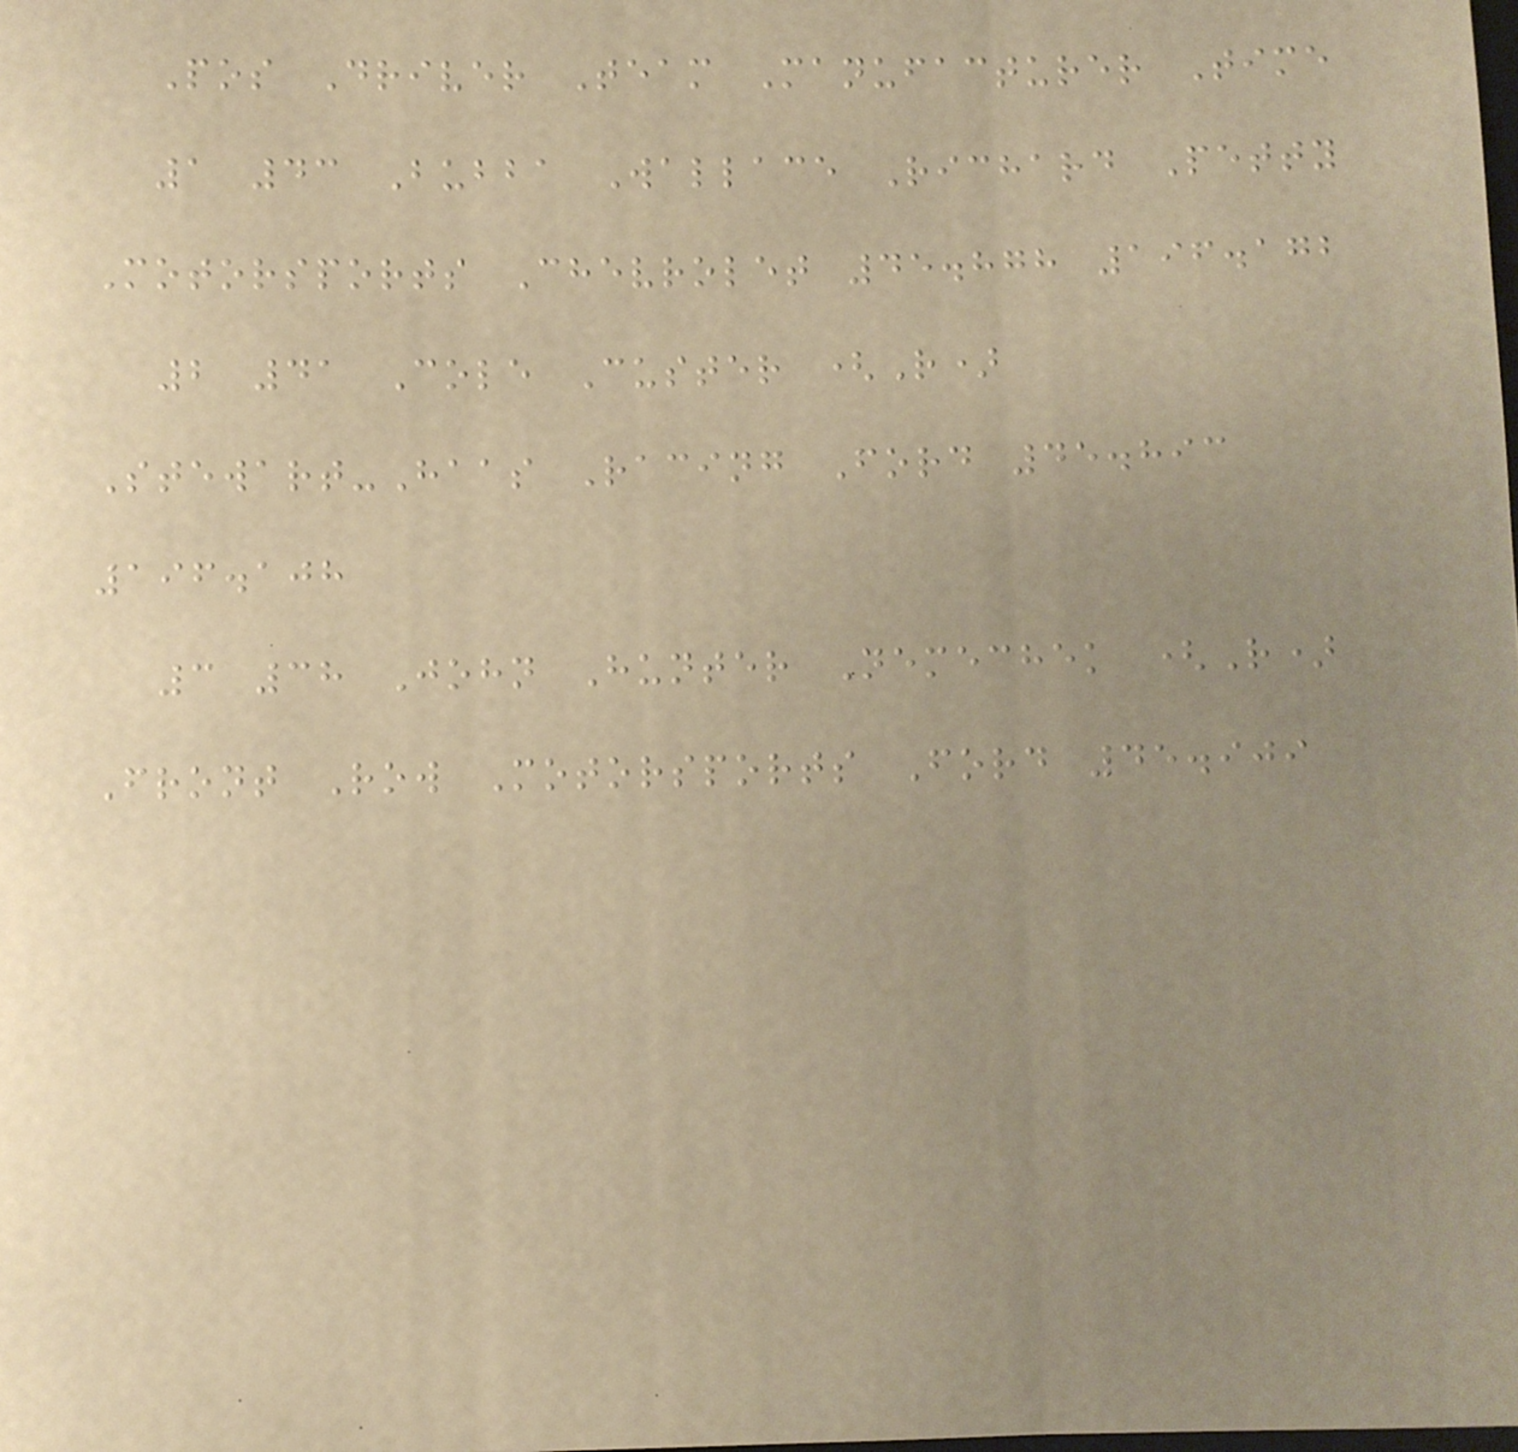Pos Driver Team Manufacturer Time
1 43 Bubba Wallace Richard Petty
Motorsports Chevrolet 45.878 196.172
2 41 Cole Custer (R)
Stewart-Haas Racing Ford 45.893
196.108
3 38 John Hunter Nemechek (R)
Front Row Motorsports Ford 45.909
